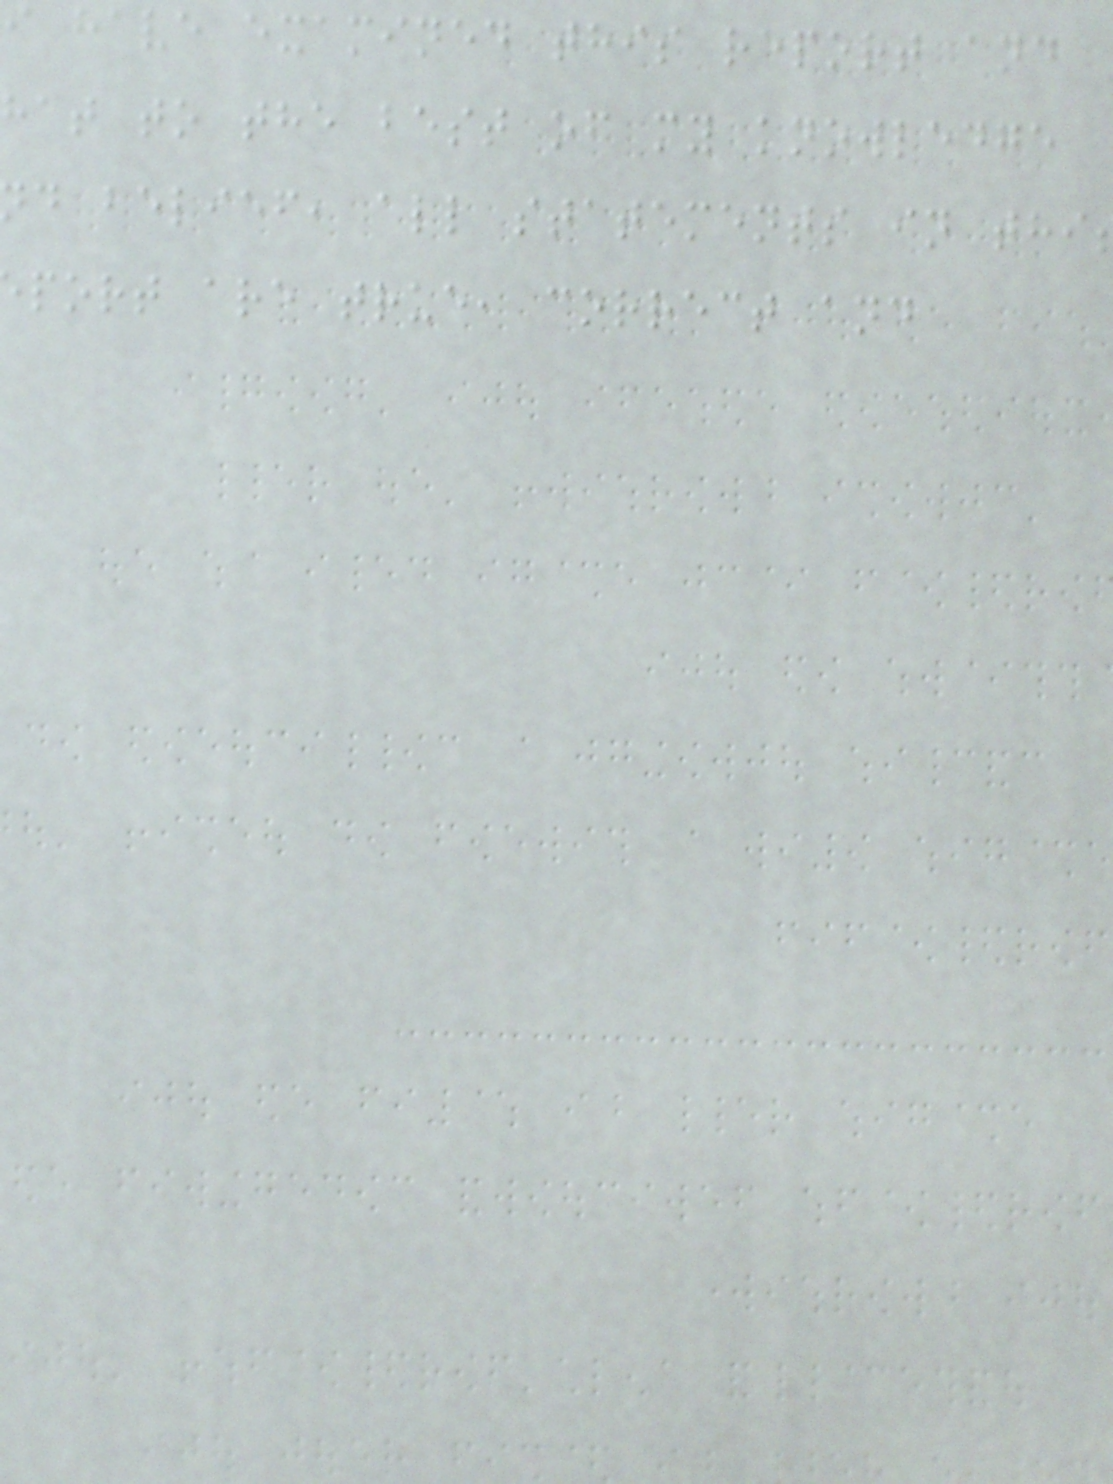i have examined this report and
hat to the best of my knowledge
d belief, all statements in thi
port are true, correct and
